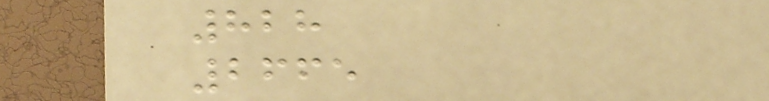828
2665
